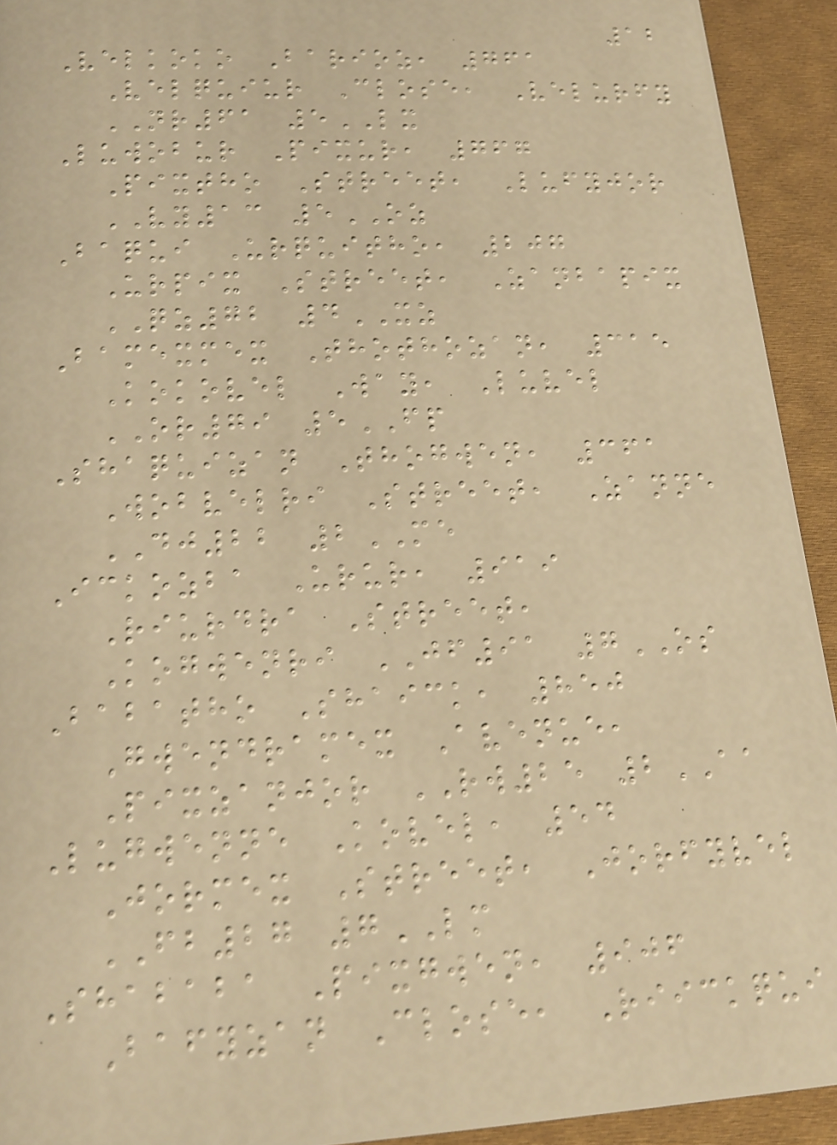12
Velkoko Barioz, 761
Velquiur Close, Velurfy
NR61 5LX
Luwobur Pixur, 767
Pixtho Street, Lufyjor
VY13 5OZ
Baqui Urquitho, 207
Urpix Street, Zanbapix
QZ72 4XZ
Bamexmex Thothozan, 315
Kokovel Way, Luvel
OR79 5FP
Shaquizan Thogwen, 361
Wobvelri Street, Zanne
DJ22 2ME
Ickozba Urur, 919
Riurdra Street,
Kogwenri JF91 7OS
Babatho Shaick, 850
Gwendramex Avenue,
Pixzanjor RW25 2AA
Lugwenne Kovel, 54
Jormex Street, Jorfyvel
FB27 7LM
Shababa Pixgwen, 906
Bafyzan Close, Riickqui
